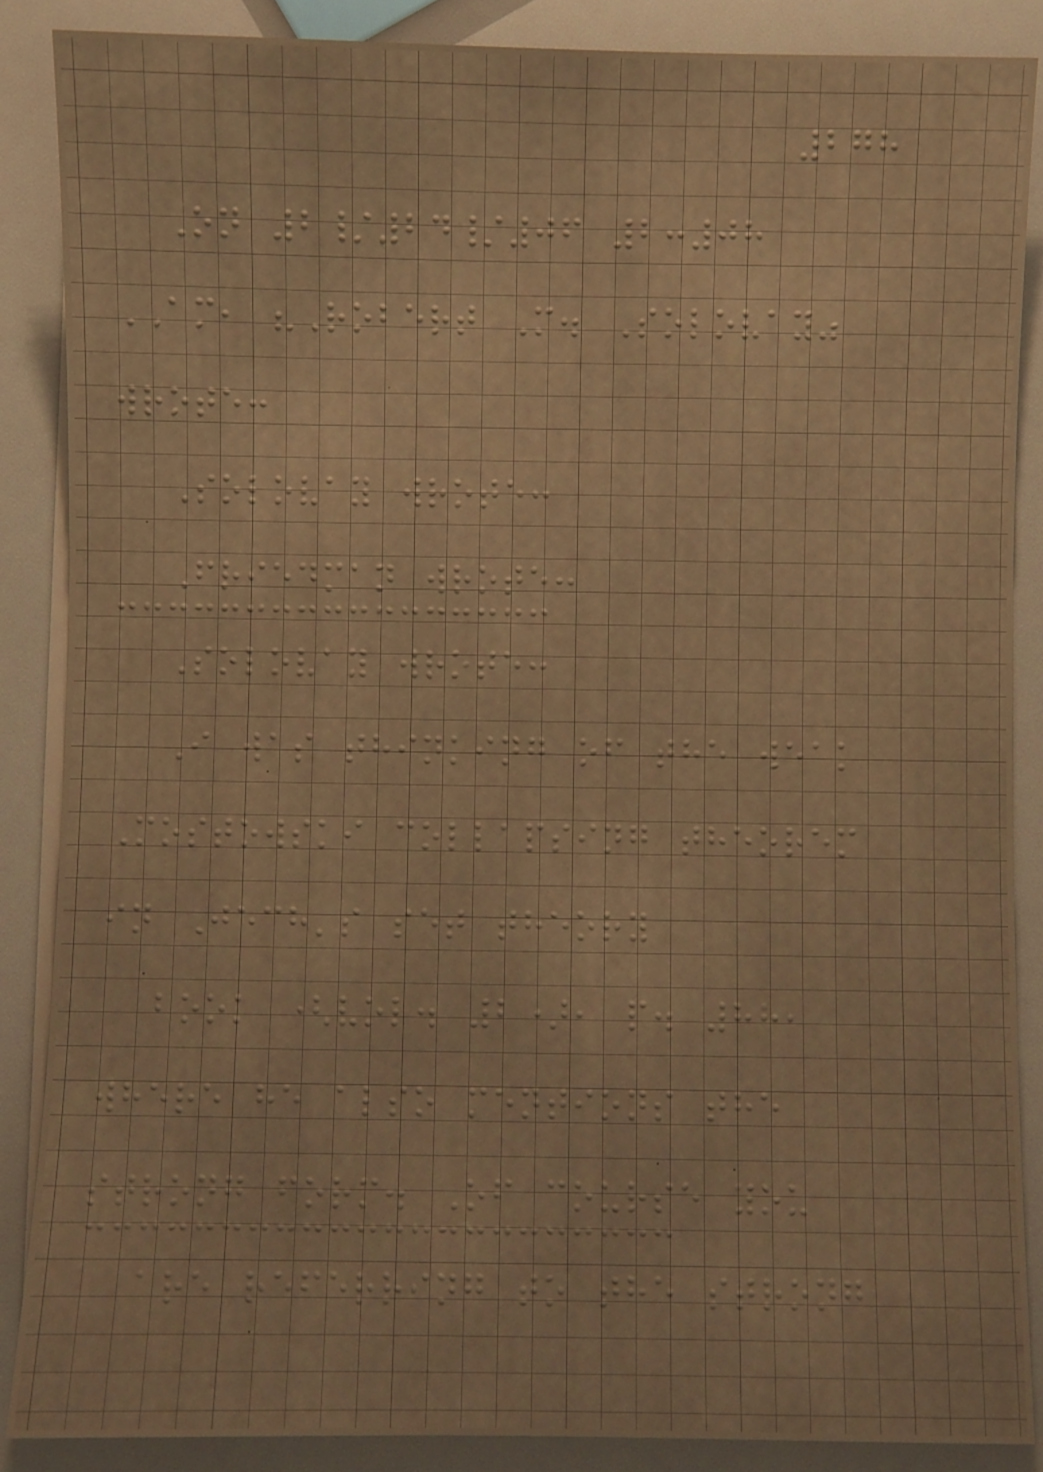278
On 2/24/06 2:08
AM, "Robert M. Solovay"
wrote:
Solovay wrote:
Friedman wrote:
Solovay wrote:
I was thinking of the weak
Mostowski collapsing theorem
in Jech's set theory
book (vol. 2), p. 88,
where he also mentions the
strong form. Of course you
are referring to the strong
